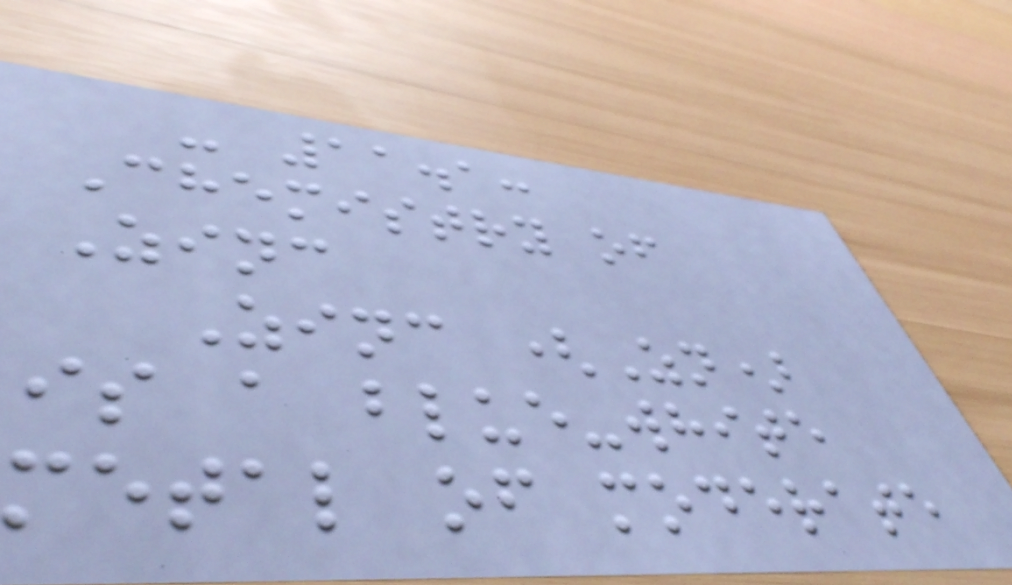- 11.1:
Chemistry of
Zinc
Zinc (Zn)
is a blue-white
metal of moderate
